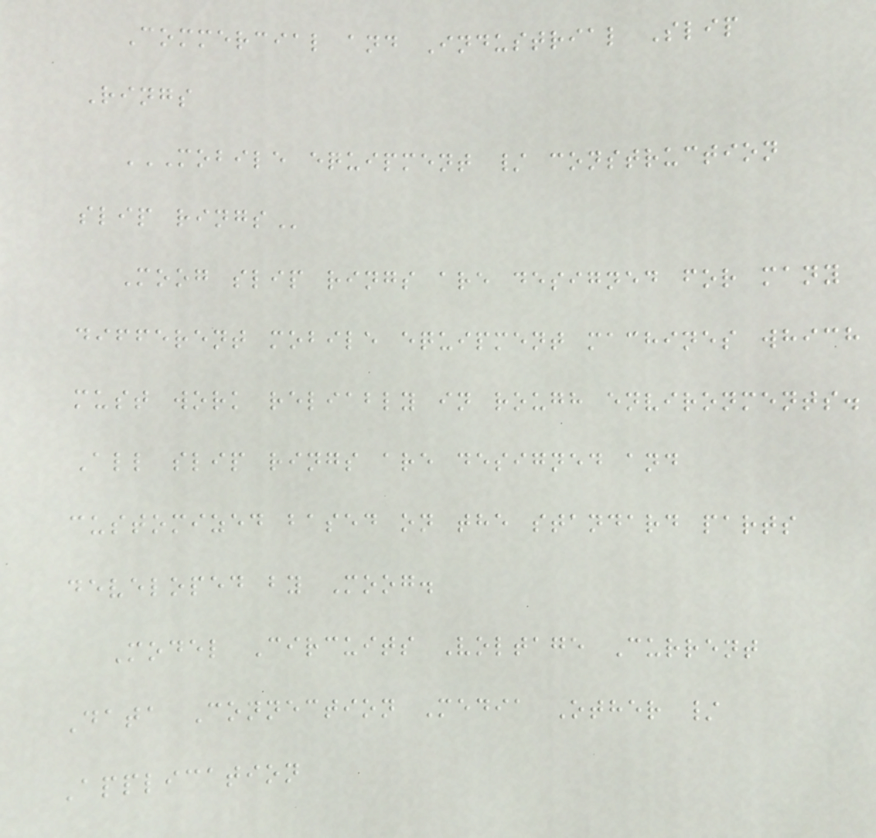Commercial and Industrial Slip
Rings
MOBILE EQUIPMENT / CONSTRUCTION
SLIP RINGS
Moog slip rings are designed for many
different mobile equipment machines which
must work reliably in rough environments.
All slip rings are designed and
customized based on the standard parts
developed by Moog.
Model Circuits Voltage Current
Data Connection Media Other /
Application
